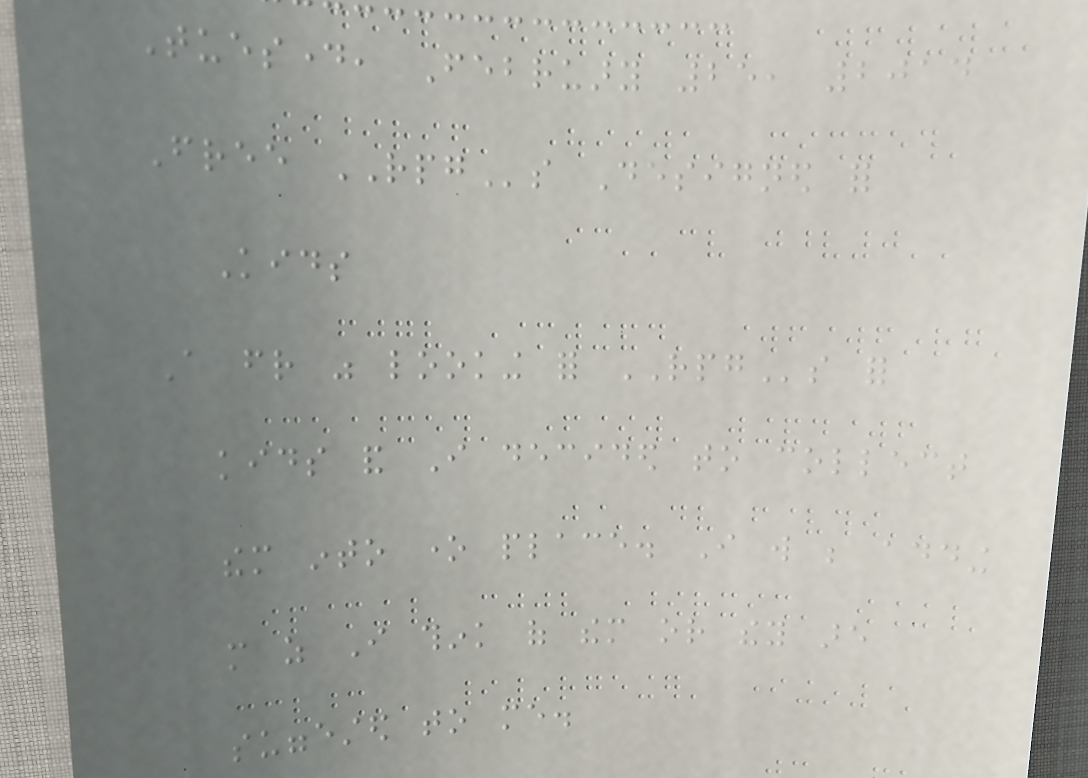Tuesday, February 25, 2014
Free RPGs Designed for
Kids
A friend was looking for RPGs for
kids and I decided to collect
them into one place. I will be adding
more as I think of them or they are
suggested to me.
